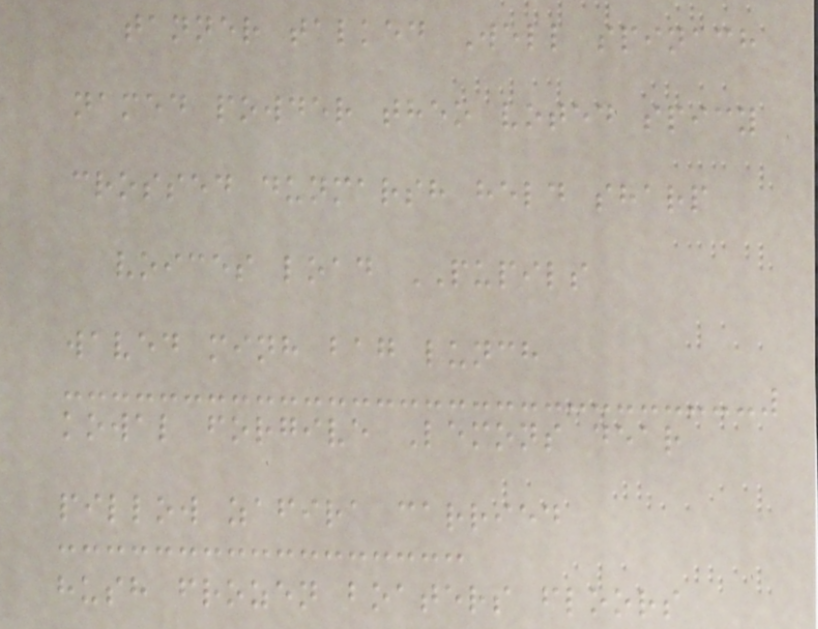tanner talked Well spinach
named powder theo voted spicy
crossed dunmarsh held sharp
voices load PUPILS
waved minh bag lunch
kowal forgive Lemons dear
pillow zafira carried
hush frozen boaters floors
